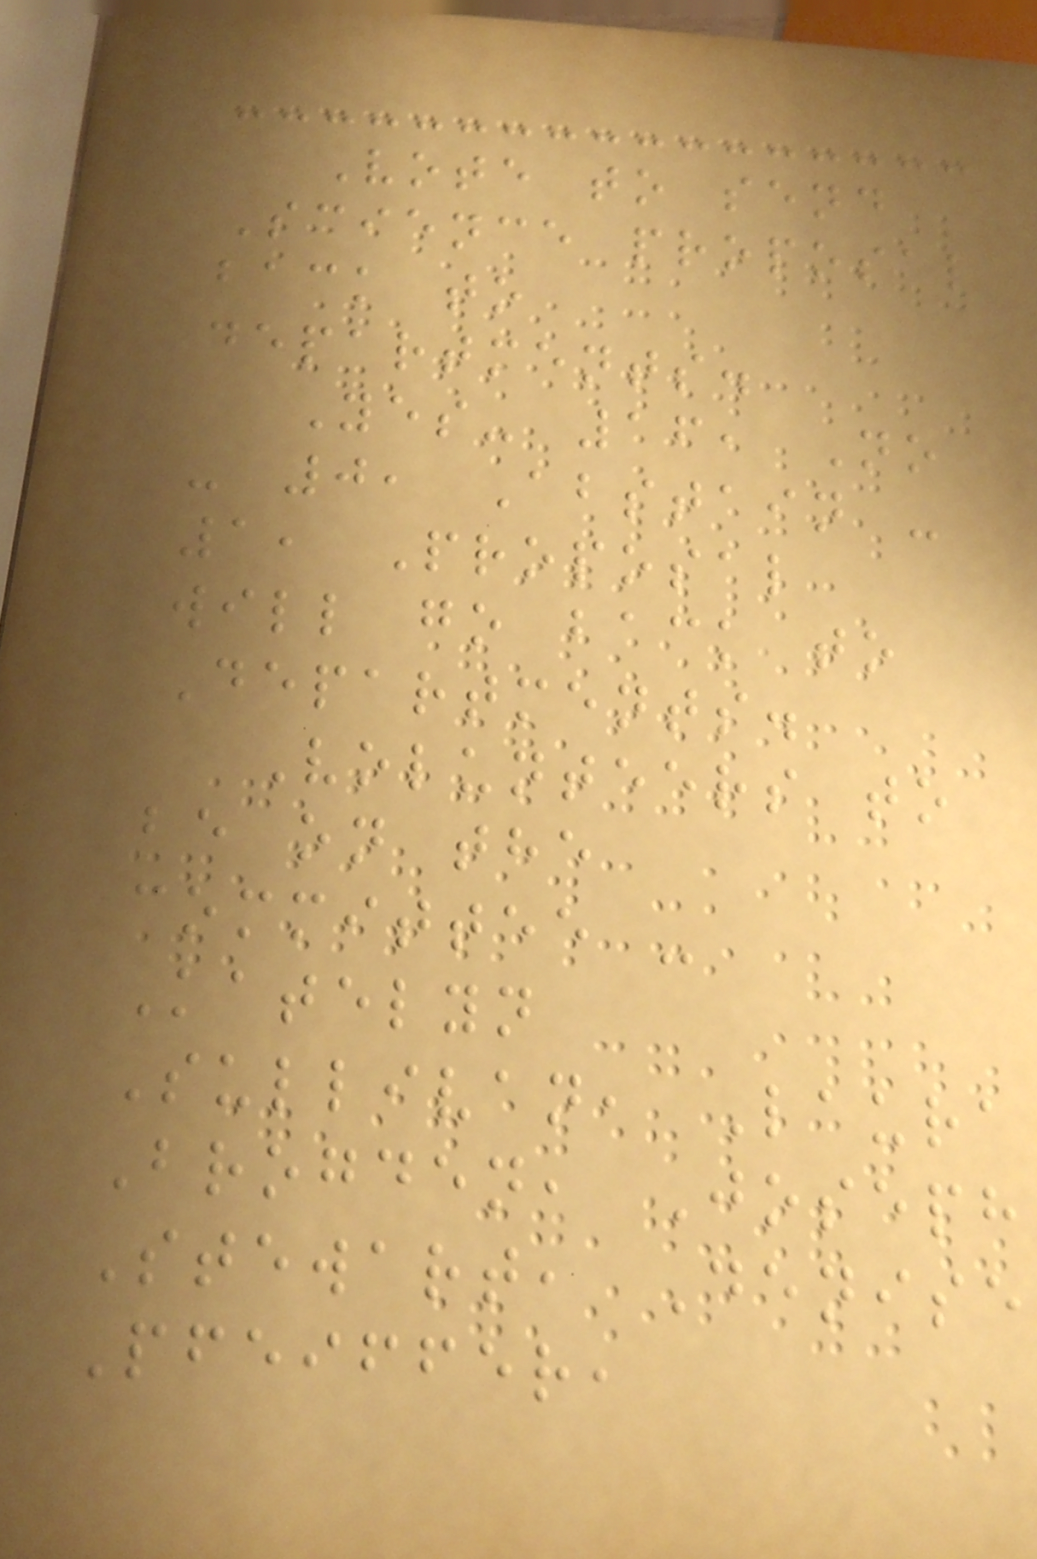Vote to send
Science proposal
back to
departments.
Yes- 16, No
- 0, Abstain -
1, Proposal
will go back to
Departments.
Volunteers to
be on the
committee -
Katelyn
Sullivan, Laura
Brogden, Joseph
Stewart, Denise
Pfeiffer,
